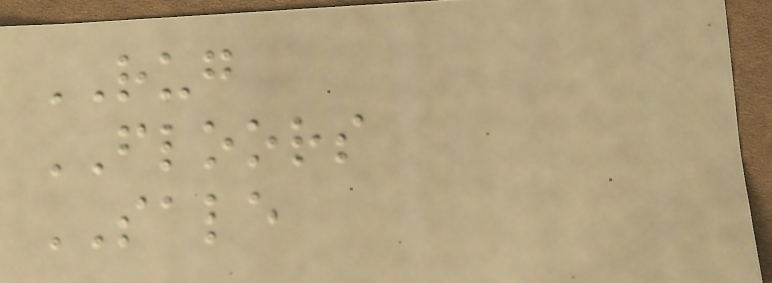RUG
FLOORS
SALE
